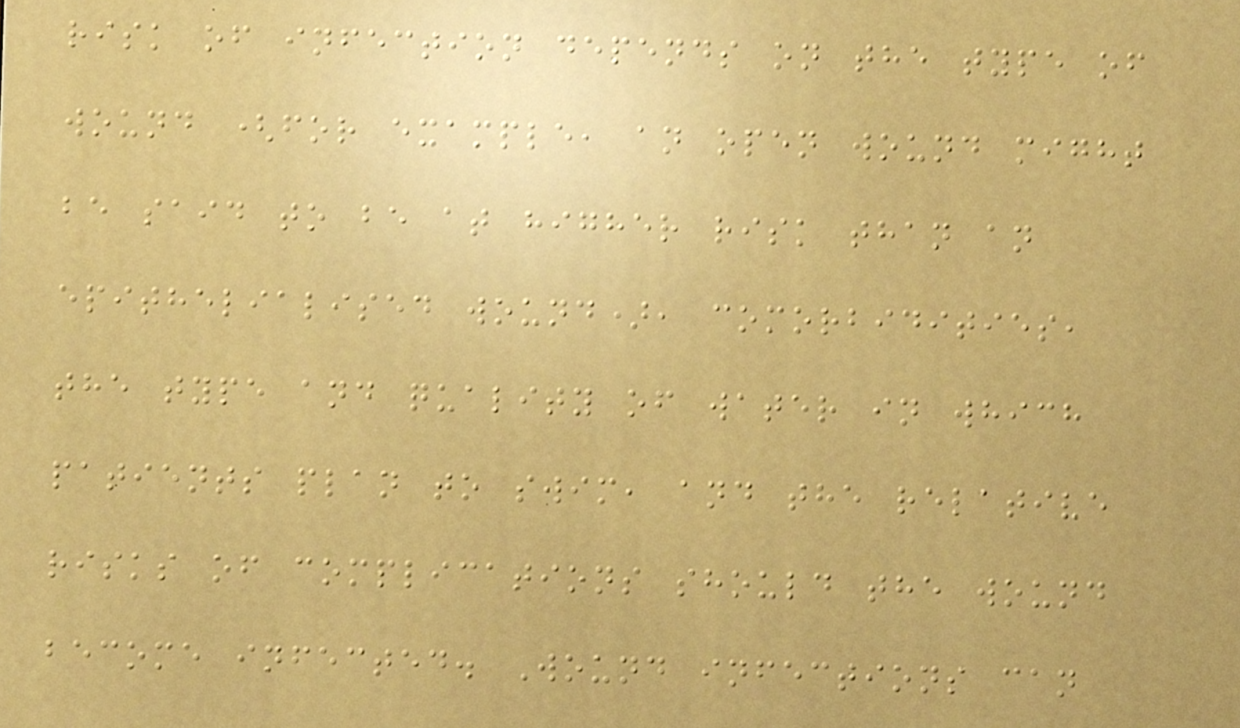risk of infection depends on the type of
wound (for example, an open wound might
be said to be at higher risk than an
epithelialised wound), comorbidities,
the type and quality of water in which
patients plan to swim, and the relative
risks of complications should the wound
become infected. Wound infections can
